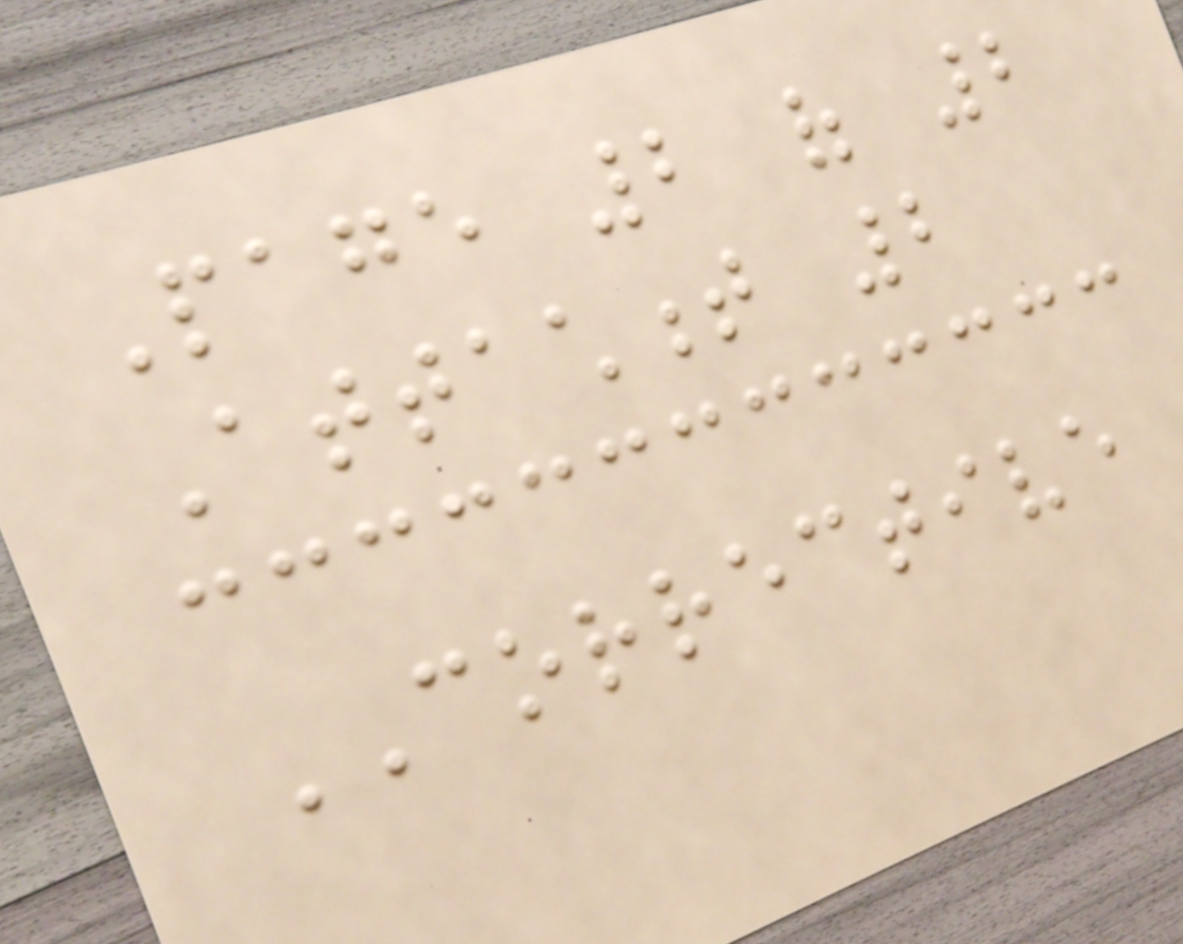Page 2 of 2
Attachment 2
CORRECTIVE
